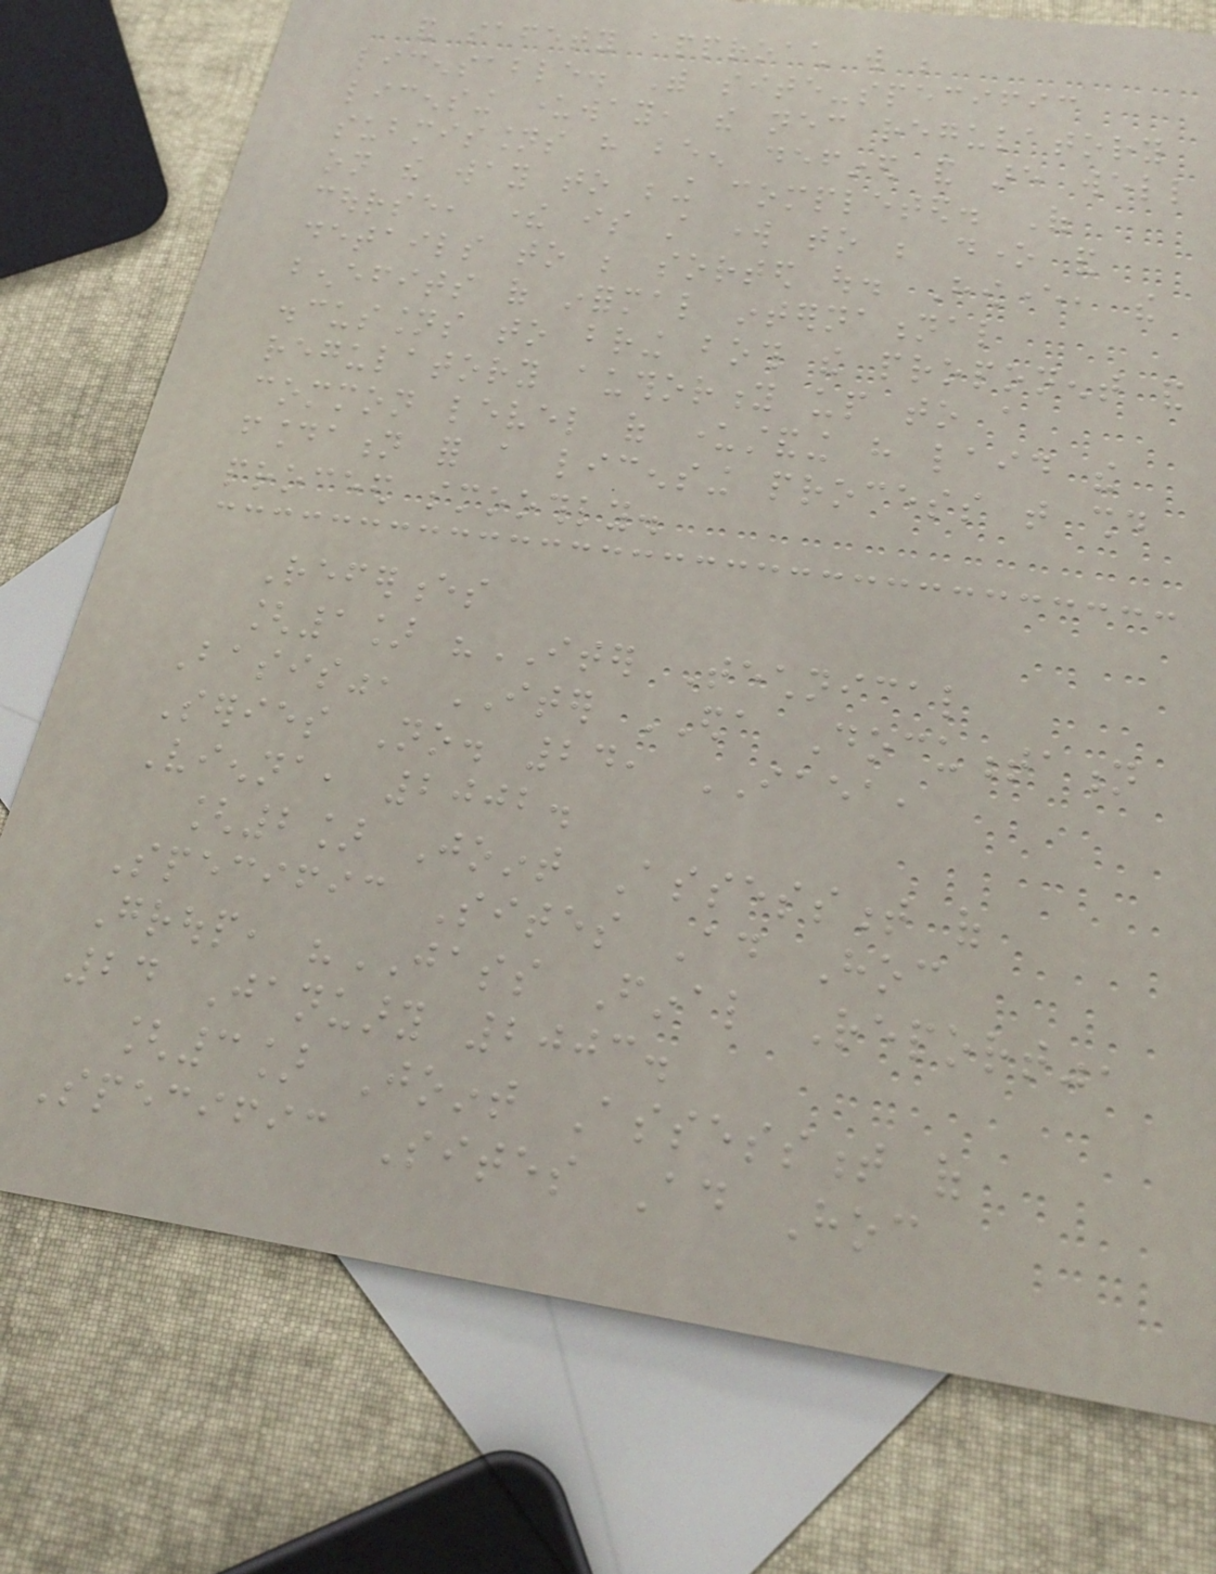and safety approach will be
licensable. With site-specific
licensing underway, the necessary regulatory
submissions have been defined and are well
on the way to being completed. Of
course, there is still work to be done and
details to be sorted out. However, the
benefits of informal international
discussions to bring both the proponent and
regulatory authority up to a
common level of understanding have laid the
foundation for a licensing process that should
proceed smoothly.
References
[1] "ITER Technical
Basis", ITER EDA Documentation
Series No. 24, IAEA,
Vienna, 2002.
[2] Joint Assessment of
Specific Sites Ad Hoc
Group, "JASS Final Report",
24 January 2003.
[3] Joint Assessment of
Specific Sites Ad Hoc
